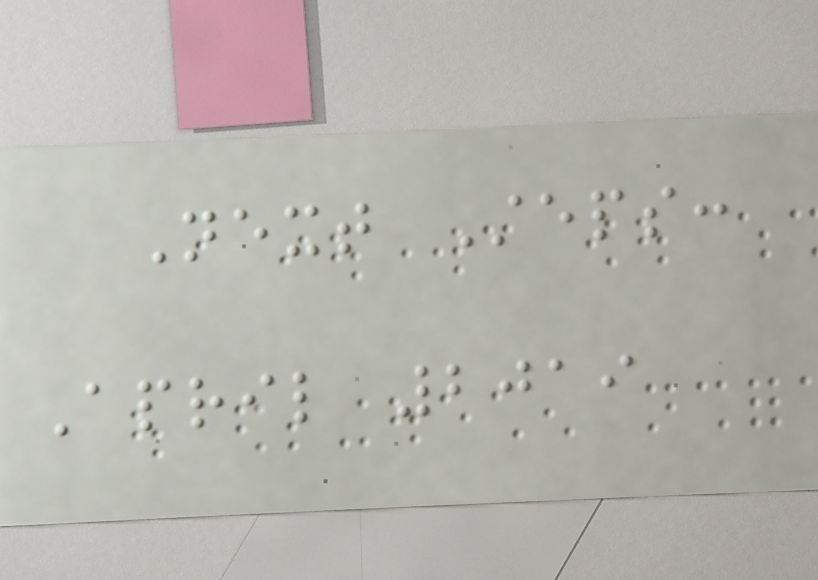Next Steps:
April 2019
